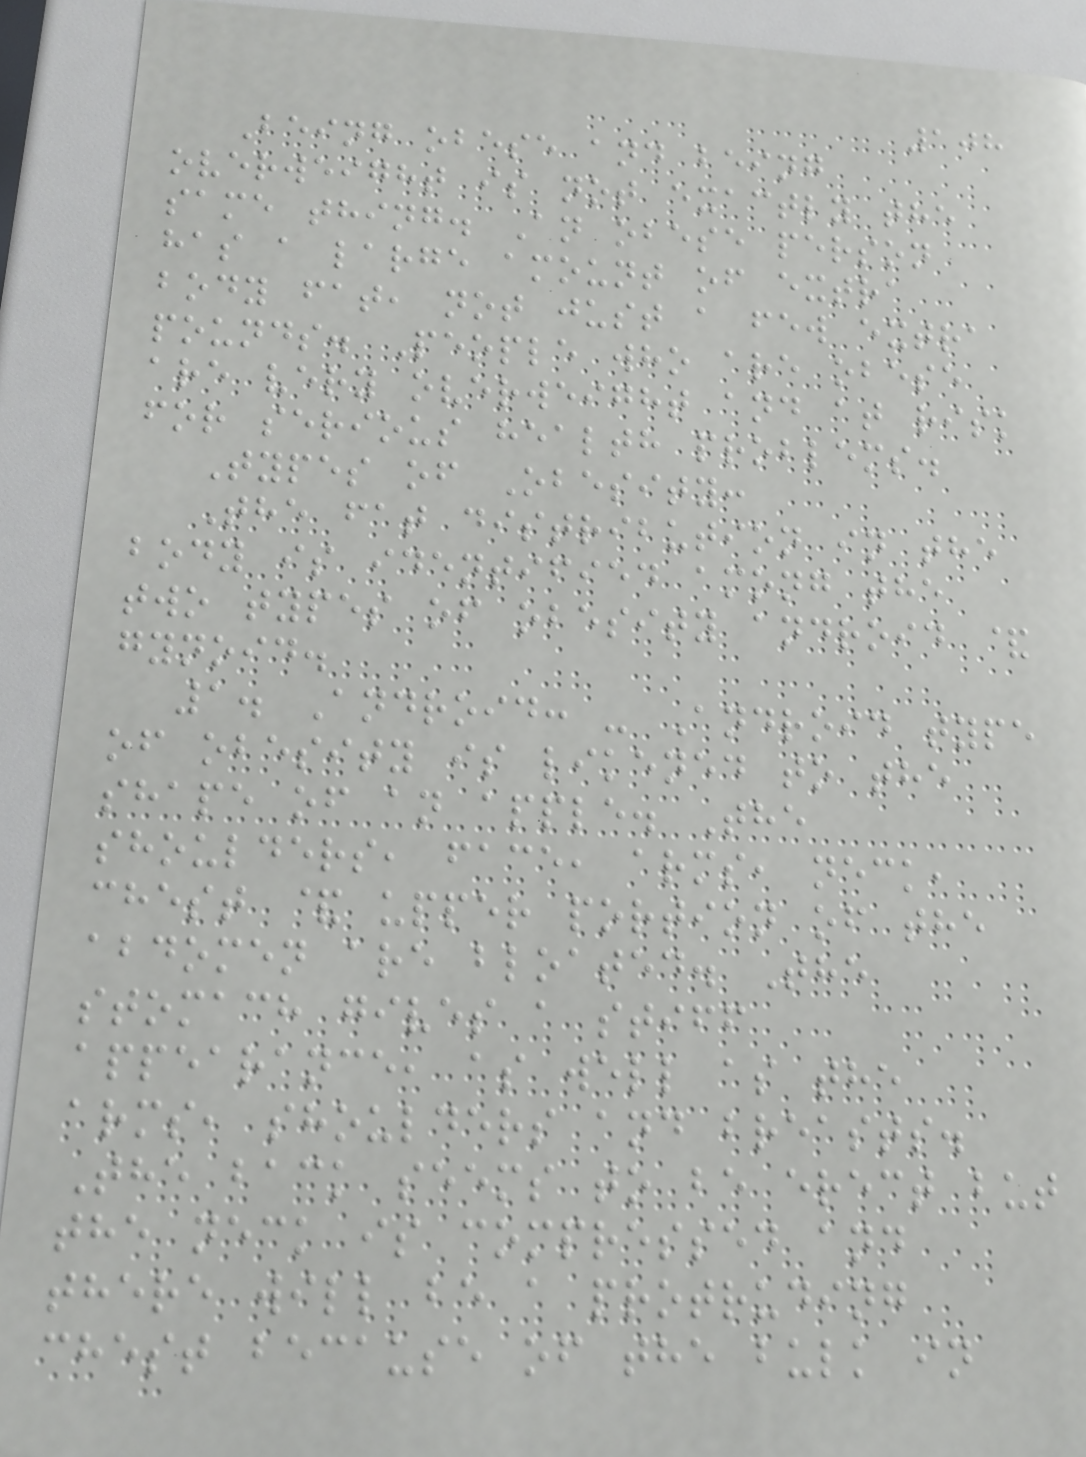108
Being obese and being
overweight is not exactly the
same thing. An obese person
has a large amount of extra
body fat, not just a few extra
pounds. People who are obese
are very overweight and at risk
for serious health problems.
Types of Obesity:
The fat distribution in the
body is identified among the
two types of obesity android &
gynoid.
1. Android: - Android type
of obesity is likened to the
shape of an apple. The
shoulders, face, arms, neck,
chest & upper portion of the
abdomen are bloated. The
stomach gives a stiff
appearance, as well as the
arms, shoulders and breasts.
The back seems to be erect but
the neck is compressed and
there will be a protruding
chest because of the bulk in
